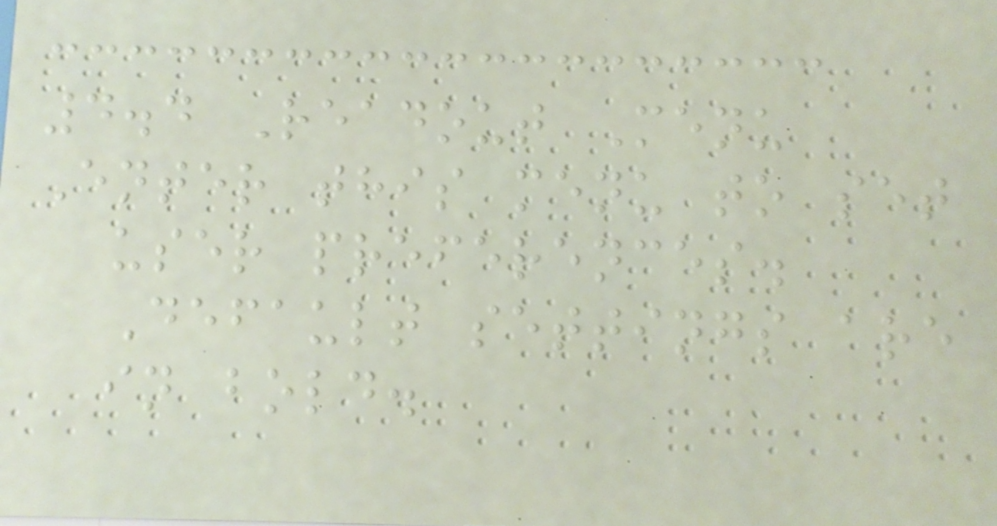4.4 Readout Menu
Enter this menu to set
user preferences.
Default settings are
in bold.
